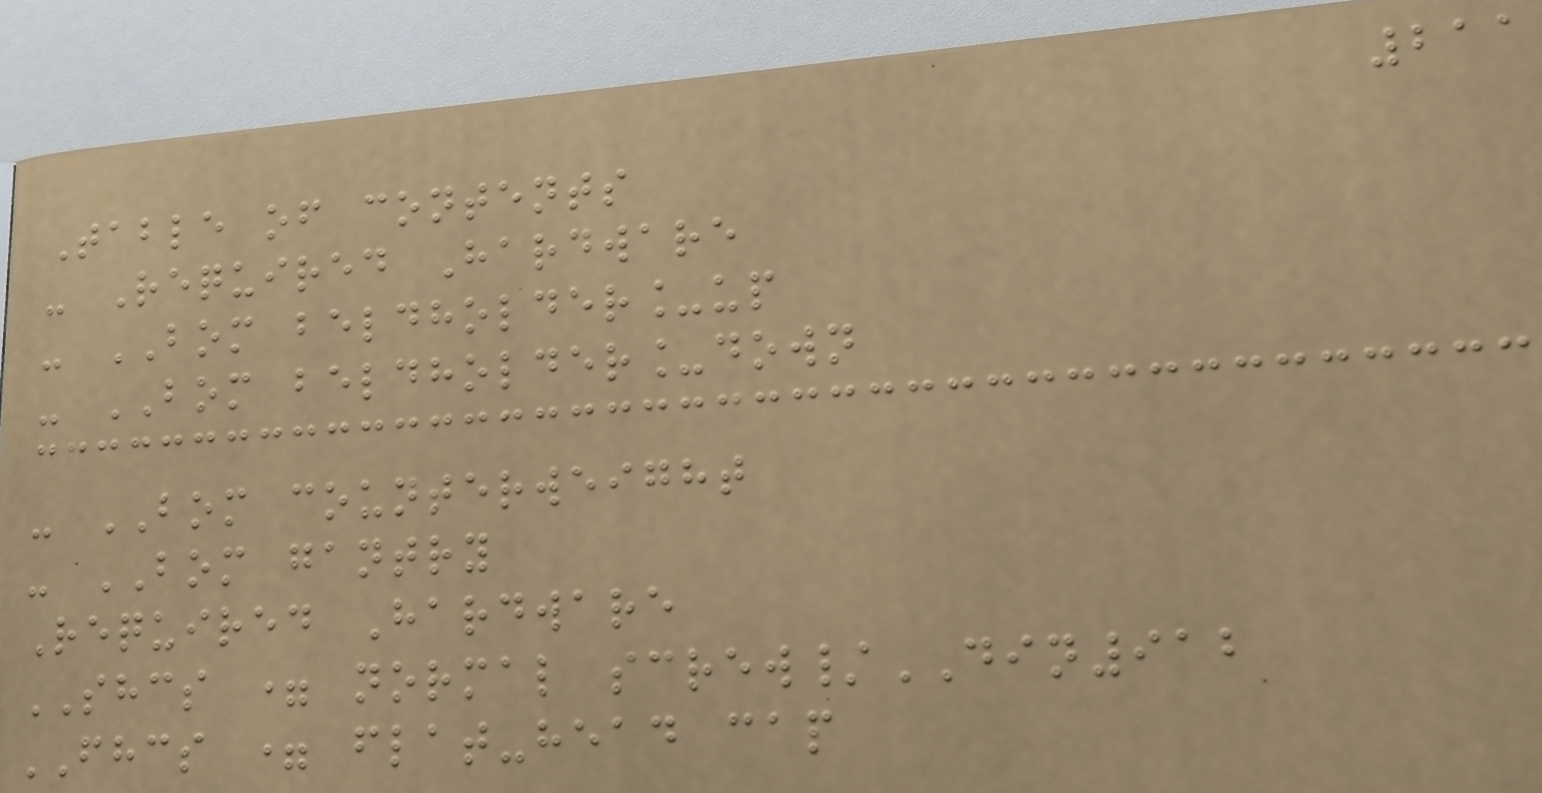211
Table of contents
- Required Hardware
- BOM beldholder_up
- BOM beldholder_down
- BOM counterweight
- BOM gantry
Required Hardware
SHCS = normal screw/DIN912
FHCS = flat-head cap
